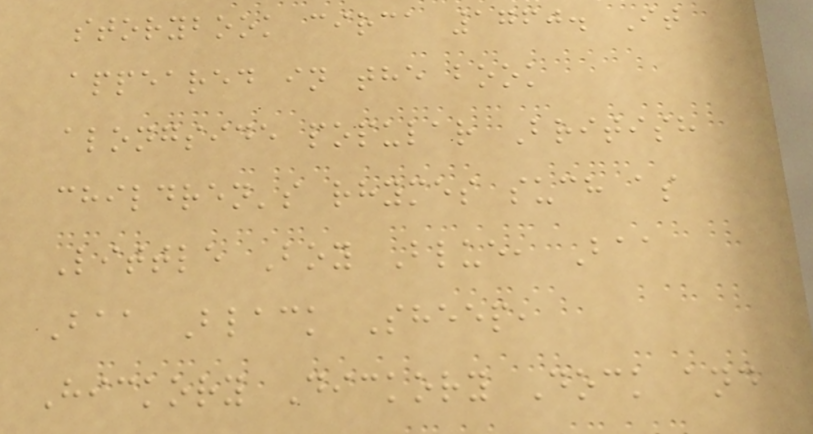storybook circa 1760. It
appeared in the book
alongside popular British
children's rhymes such as
Little Boy Blue, Baa
Baa Black Sheep,
Hickory Dickory Dock and
